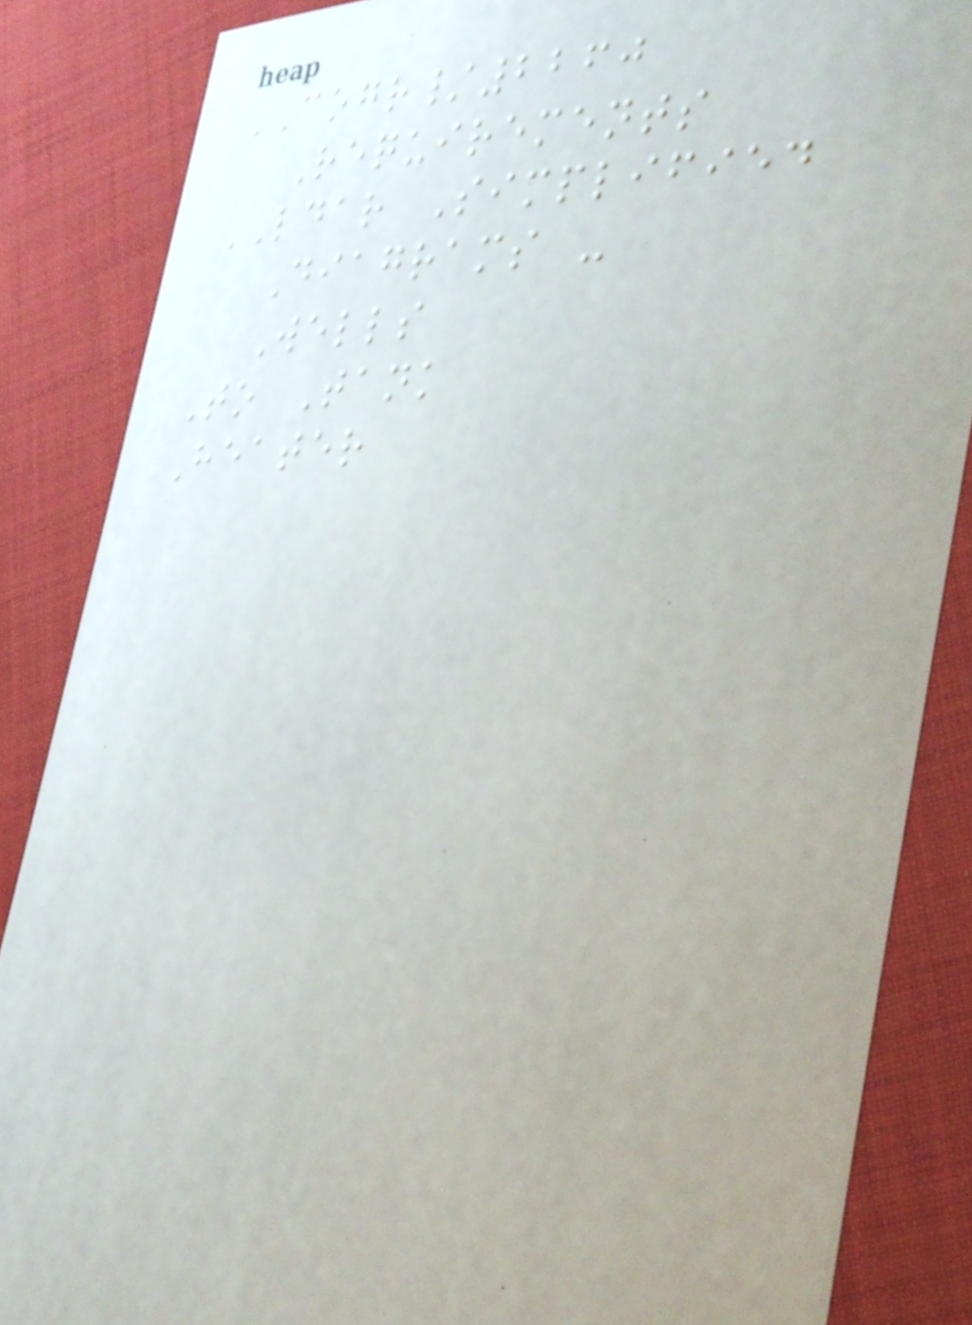COGR/2260
Requirements
LDAR Simplified
Diagrams -
Wells
To Tank
Heater
